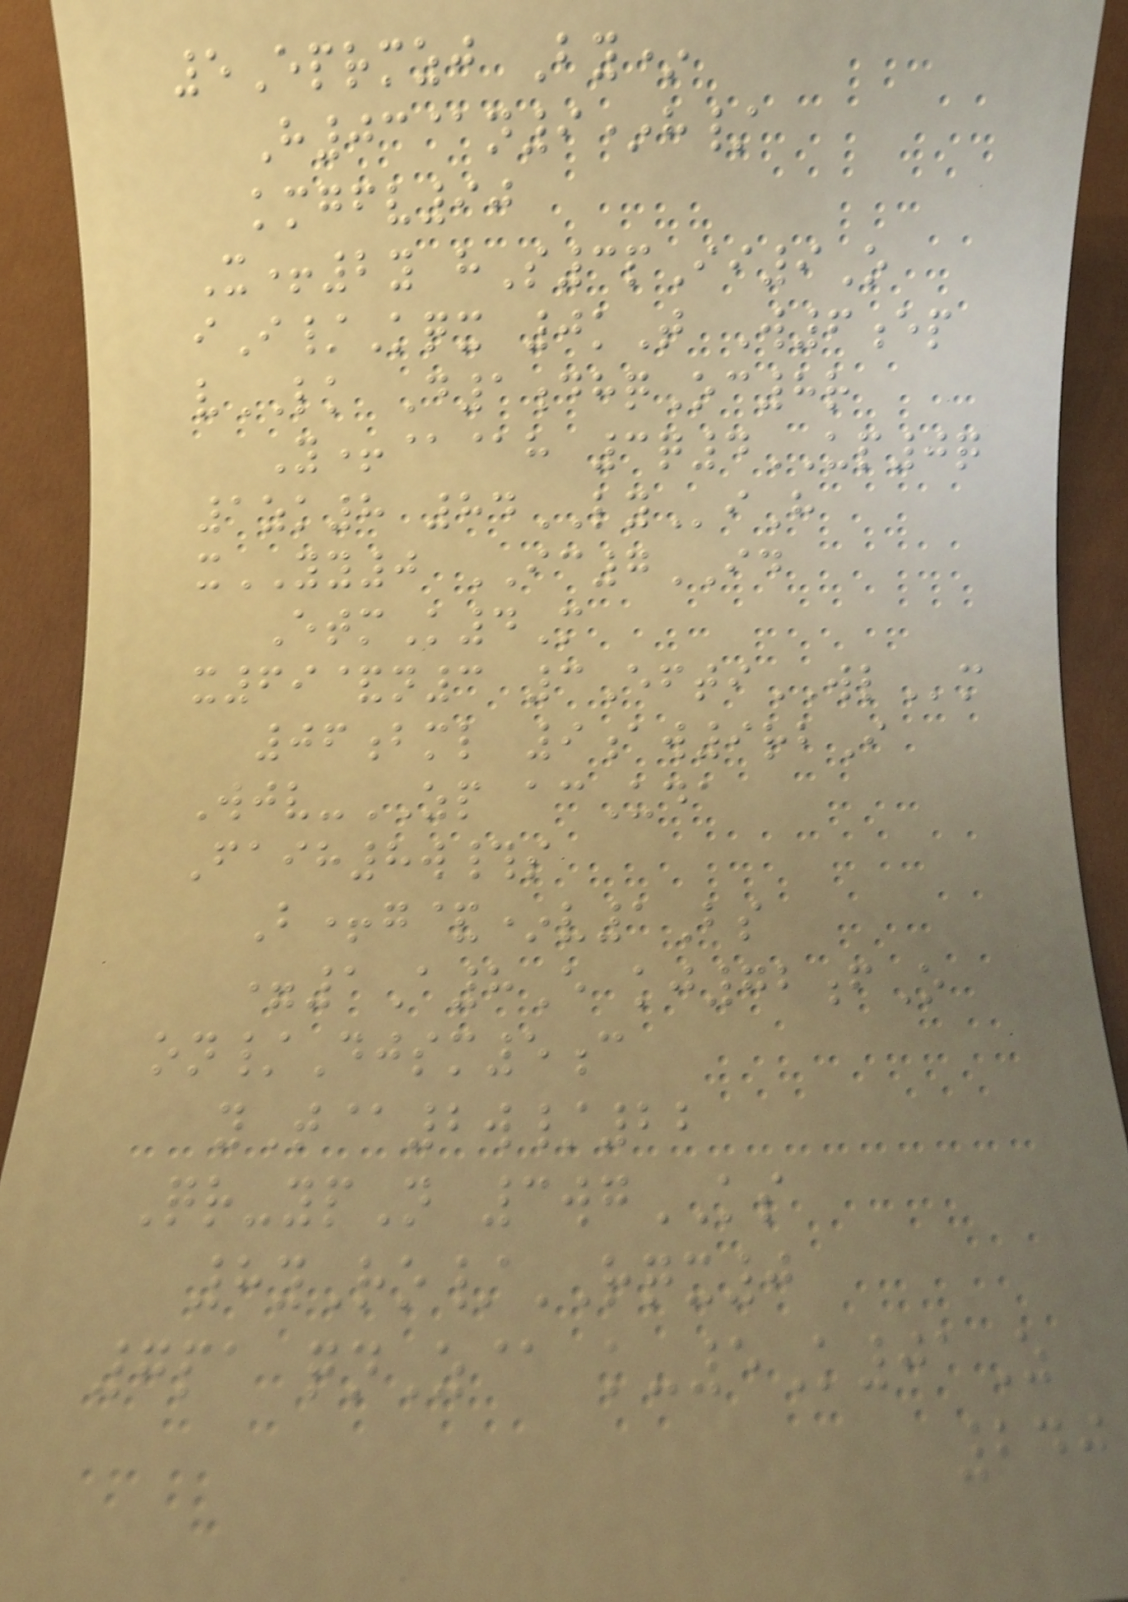5Eprmzj By*
H03@n9*h/
kmgfv90
X+2y hS3pIi9O
iI/Kqx 0kT W6ep
vLK D1dhqOc8r
Y+@@h 3q4UP0q
1zk8 84LYiH
xYY0 IC7ID
EtmK4M
x69&n3 3EftiWLm
06bml 9aw9rbI
Wjv-ZP acUda
Faih8w#s
B+g&*v1Bs
=1A8E kj72fO
on/Djsm5c
yT@2w/22
Qr-ypN 3wgKS
8yRo/RQX0
7pa qnZ@ k-5K01Z
240
